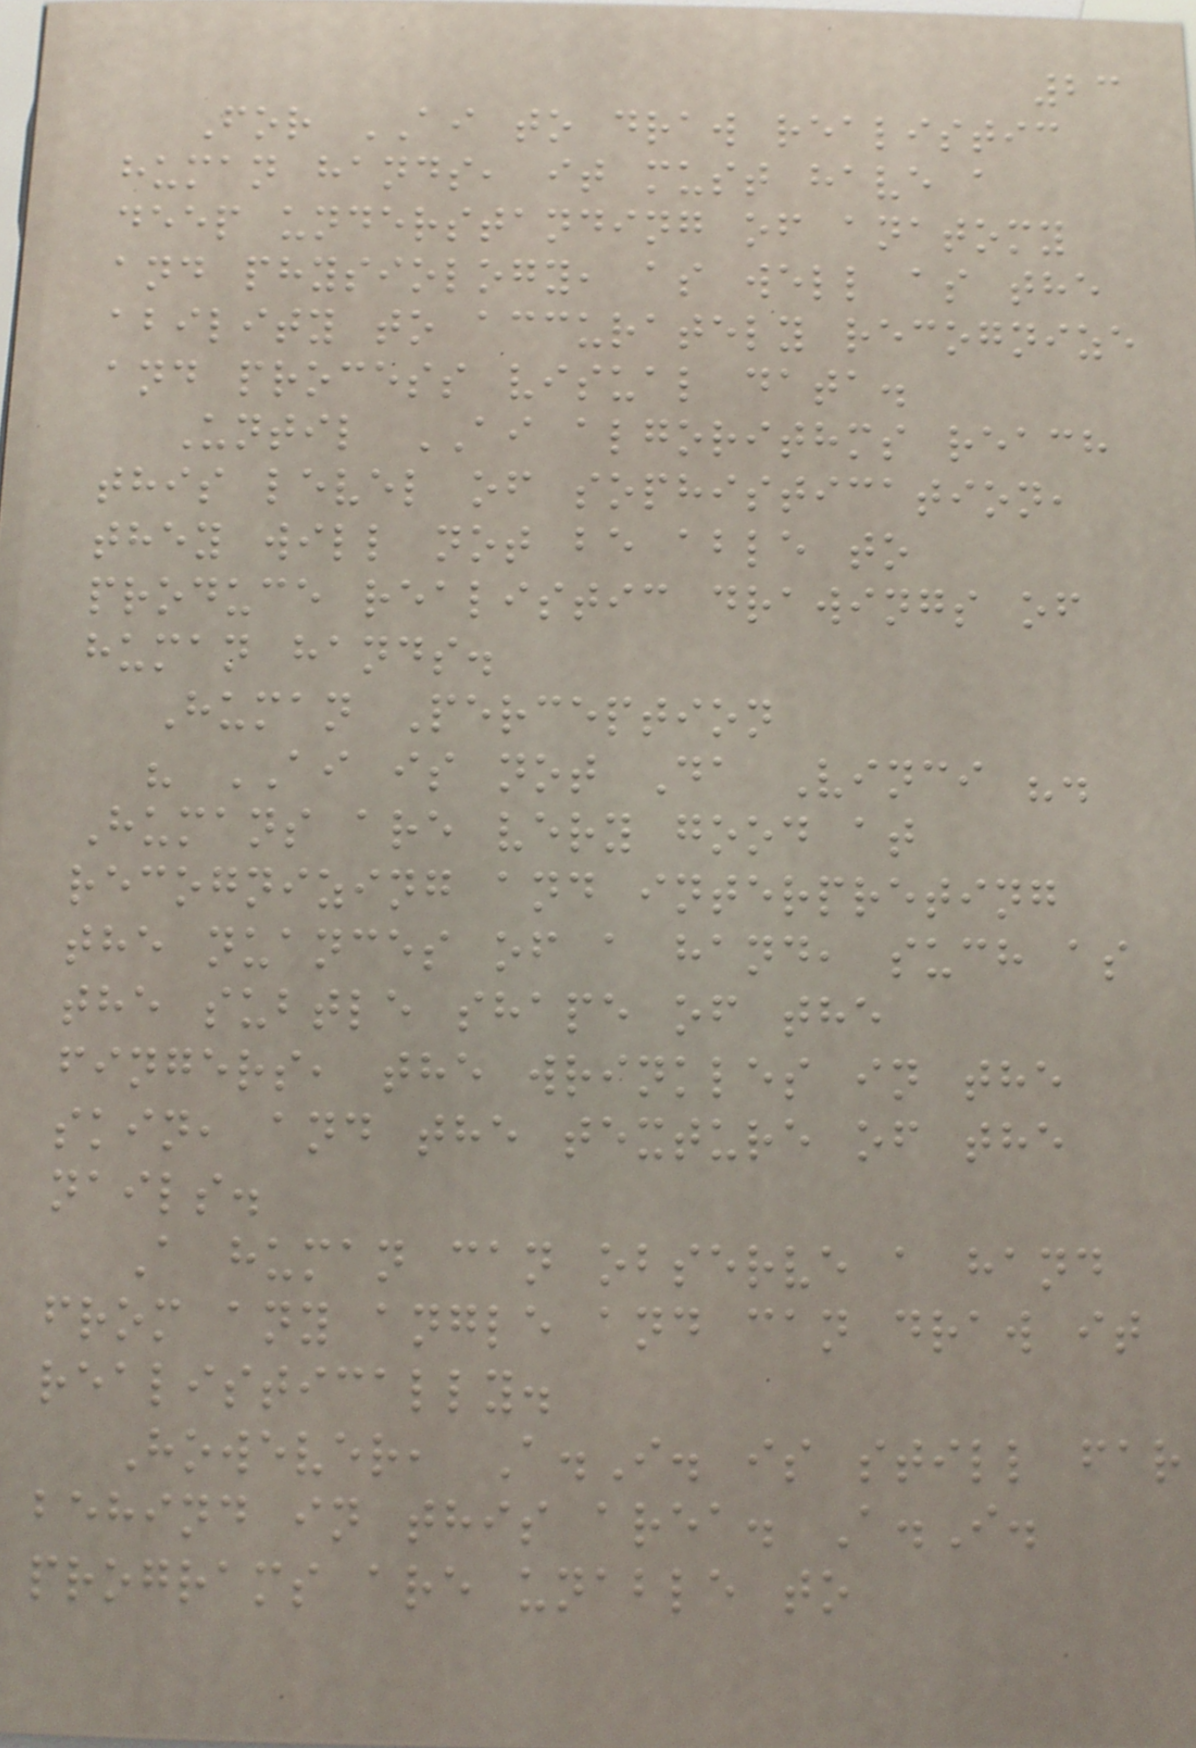23
For AI to draw realistic
human hands, it must have a
deep understanding of anatomy
and physiology, as well as the
ability to accurately recognize
and process visual data.
Until AI algorithms reach
this level of sophistication,
they will not be able to
produce realistic drawings of
human hands.
Human Perception
" AI is not Da Vinci ".
Humans are very good at
recognizing and interpreting
the nuances of a hand, such as
the subtle shape of the
fingers, the wrinkles in the
skin, and the texture of the
nails.
A human can observe a hand
from any angle and can draw it
realistically.
However, A.I. is still far
behind in this area. A.I.
programs are unable to
